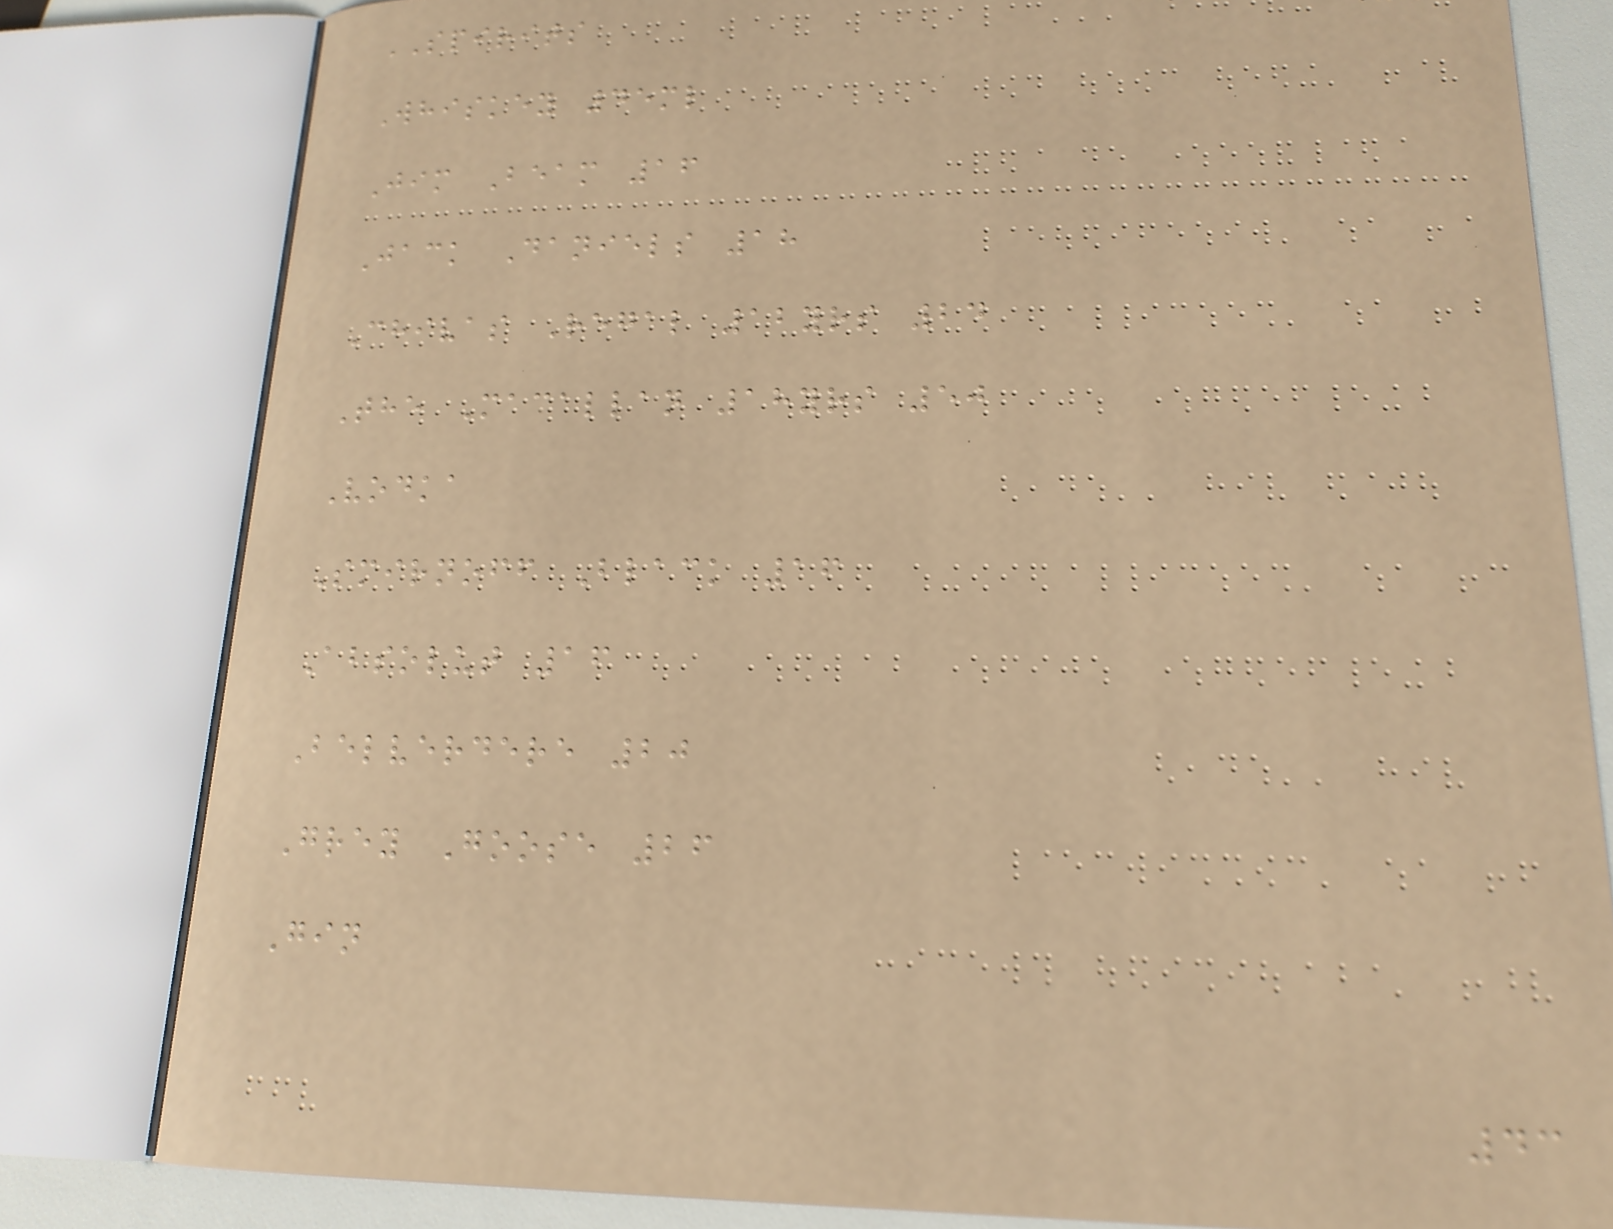SPIRITS
Whiskey 45ml
Jim Beam 16
Jack Daniels 18
Chivas Regal 12yrs 24
The Macallan 18yrs 50
Vodka
Smirnoff Black 16
Absolut 16
Belverdere 20
Grey Goose 26
Gin
43
